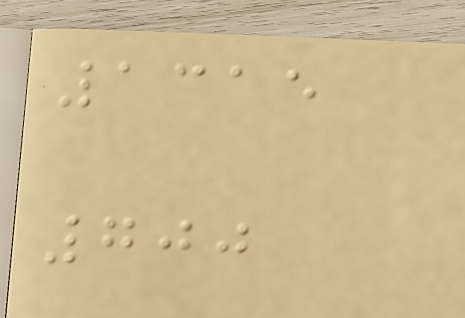1315
700
